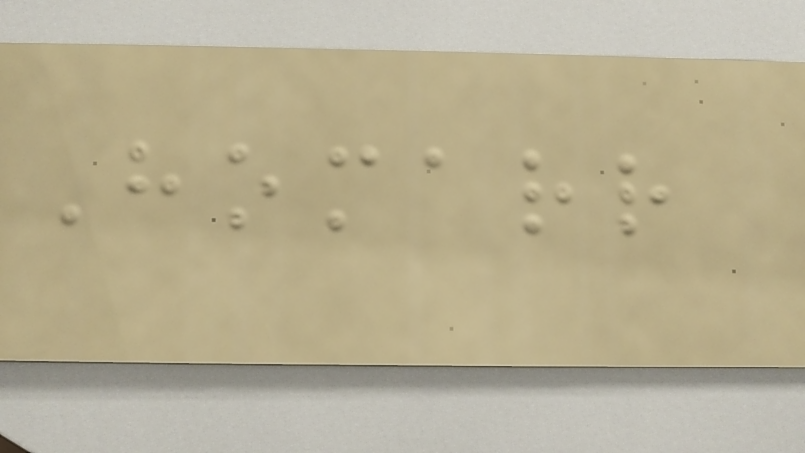Homarr
